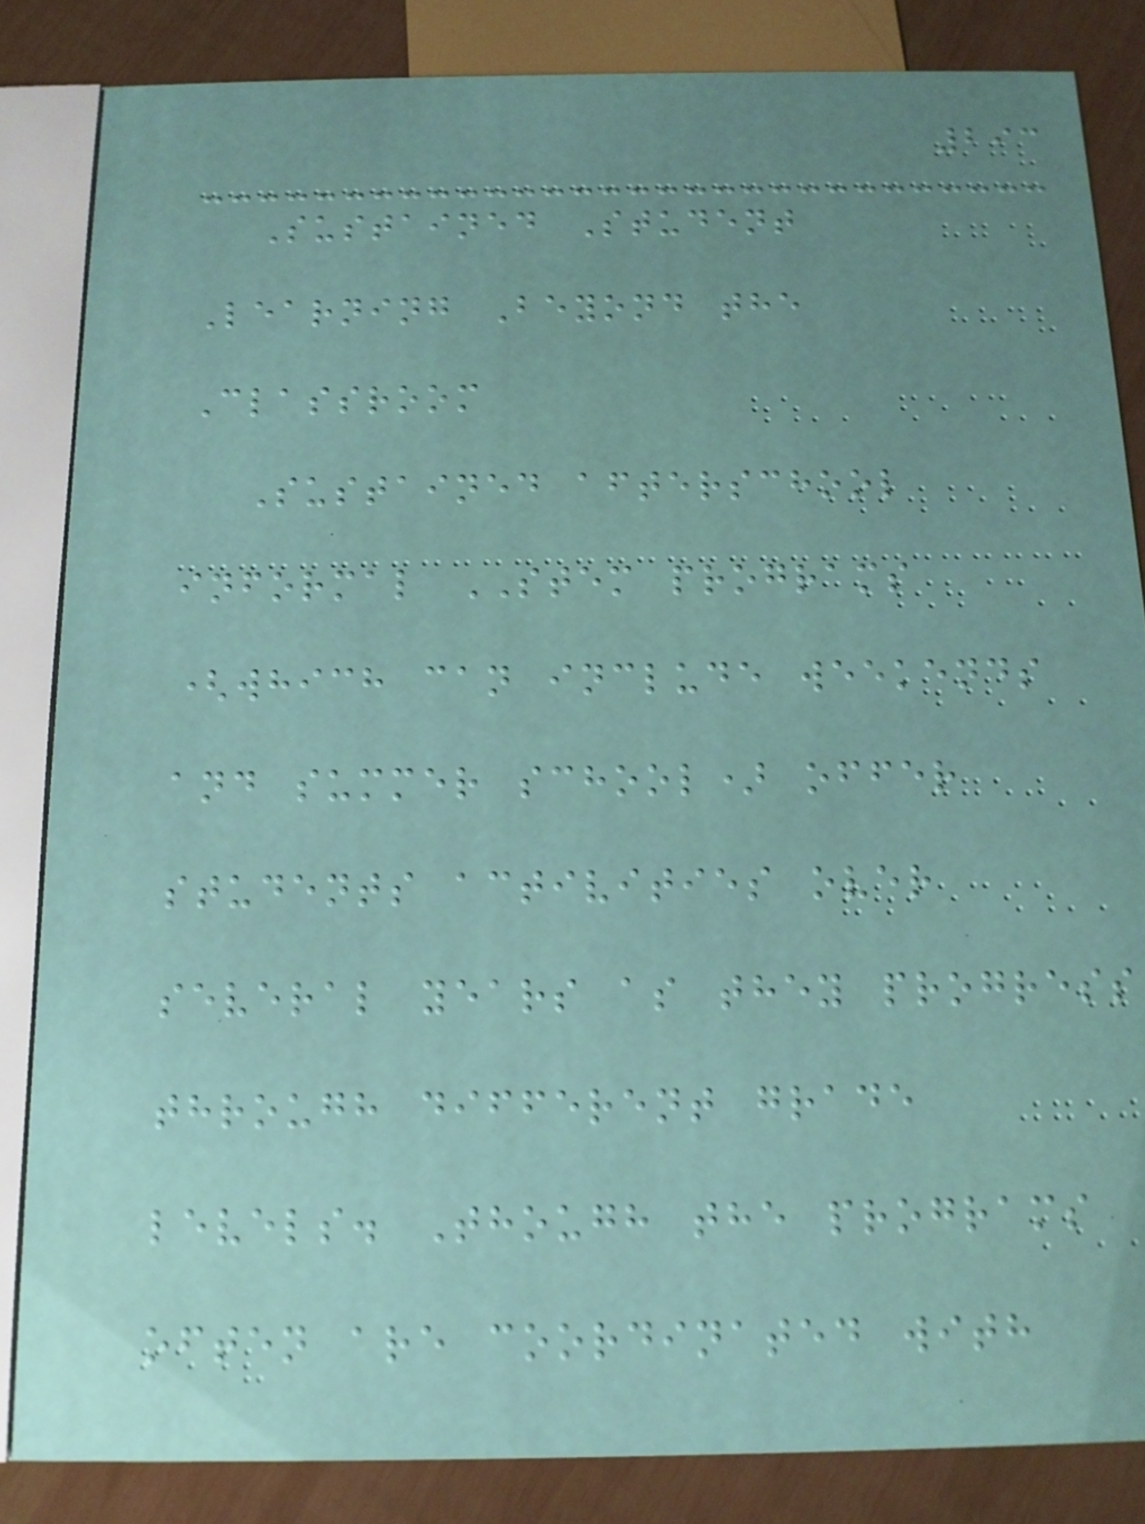293
Sustained Student
Learning Beyond the
Classroom
Sustained afterschool
informal STEM programs
(which can include weekends
and summer school) offer
students activities over
several years as they progress
through different grade
levels. Though the programs
often are coordinated with
